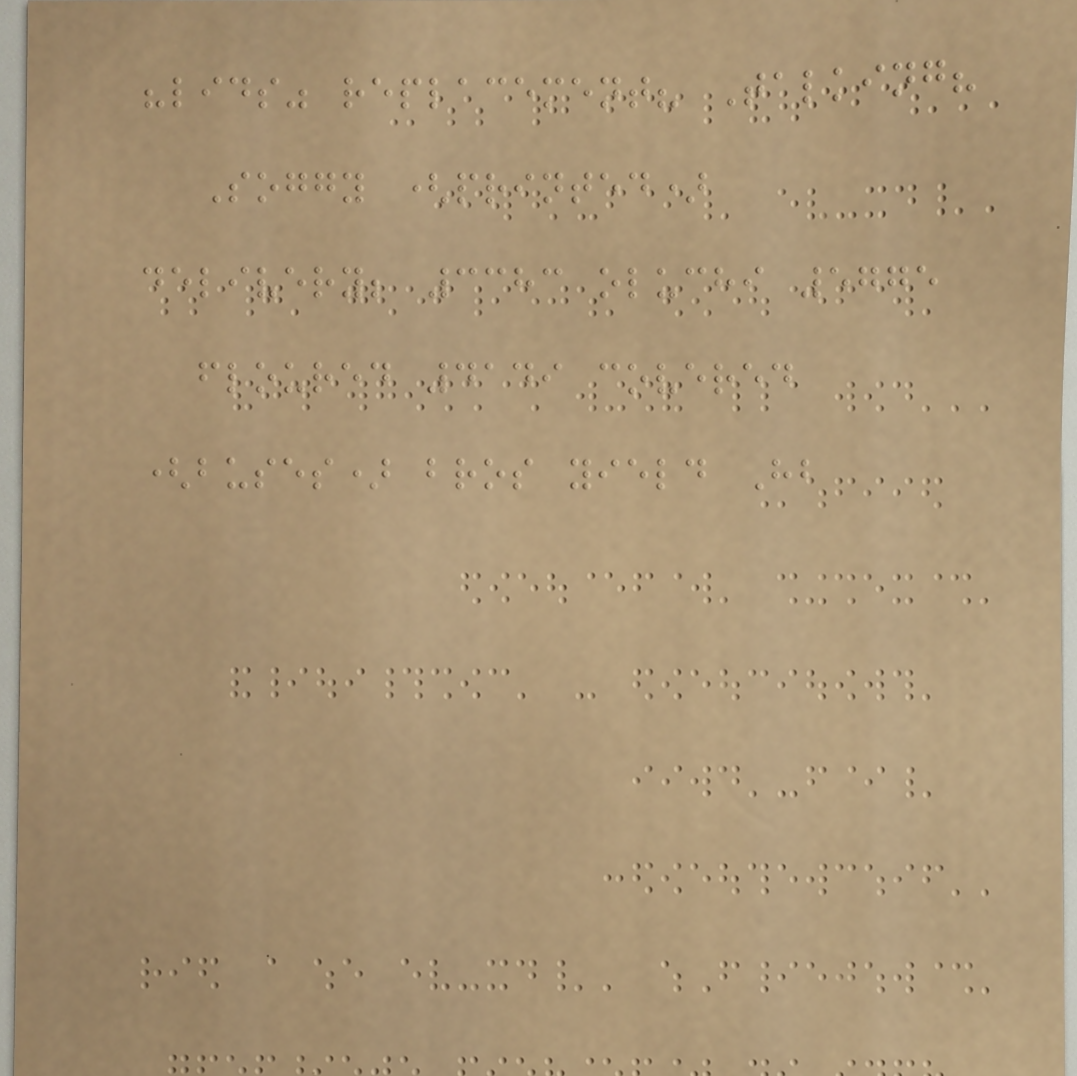"lids" replacement? Talking?
Soggy (printed)
delivery; 3383 oluchi 5775
floured 4149 covered
(buses) bros yield Hb
